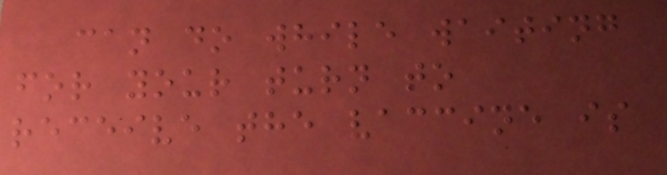can do while waiting
for your turn to
receive the vaccine is
